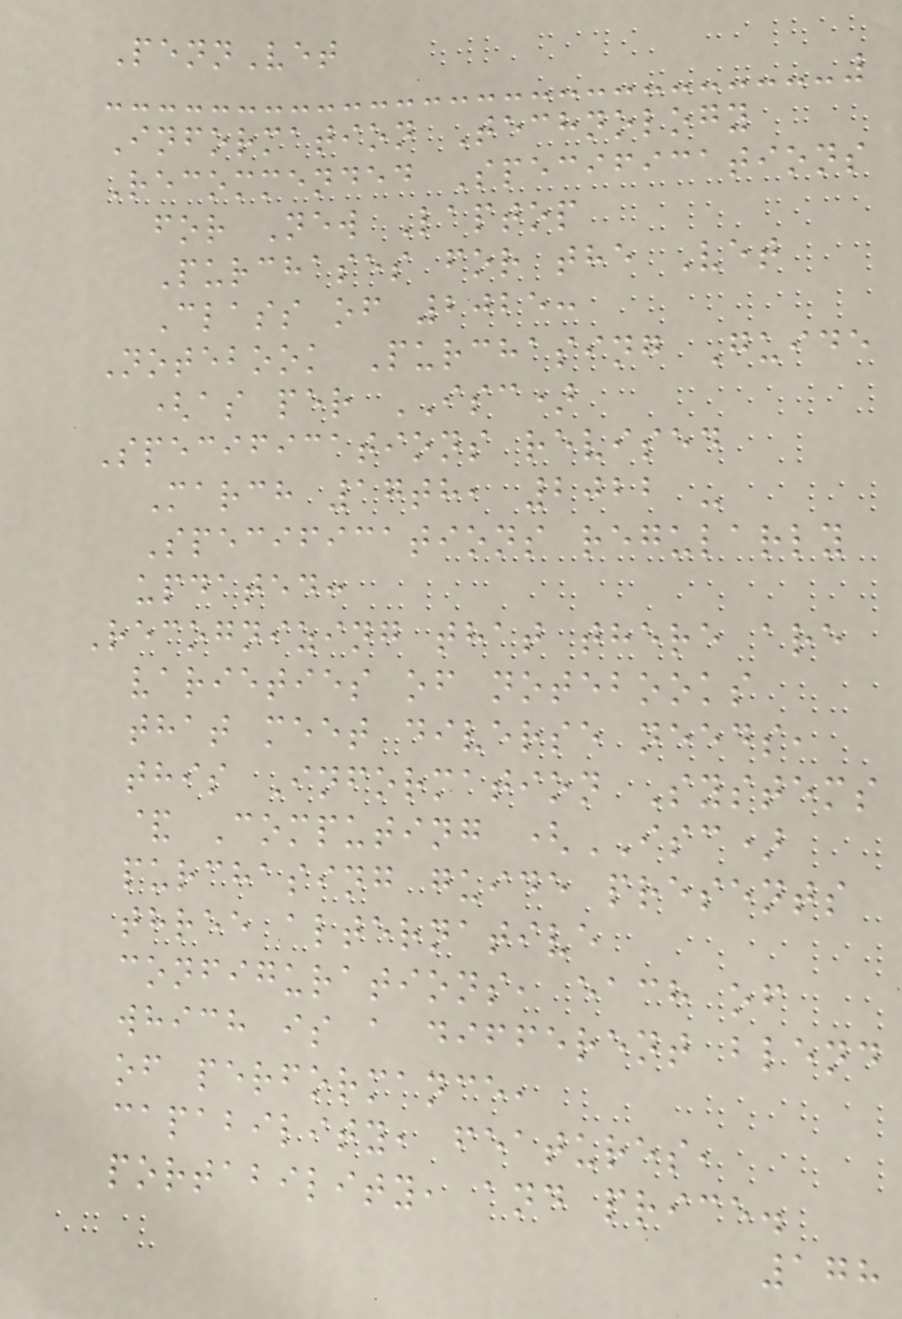PennVet
Information Technology
Recommended Specifications
for New Laptop
Purchases for the Vet
Class of 2025:
Notebook Purchasing Guide
(as per ISC)
Specifications revised
March 17th, 2022 -
Specifications regularly
updated:
Recognizing that there are
varieties of notebooks
that meet diverse needs,
this Information Systems
& Computing (ISC)
purchasing guide presents
three alternative
configurations, each of
which is a different blend
of performance,
capability, features,
portability, and price.
178
